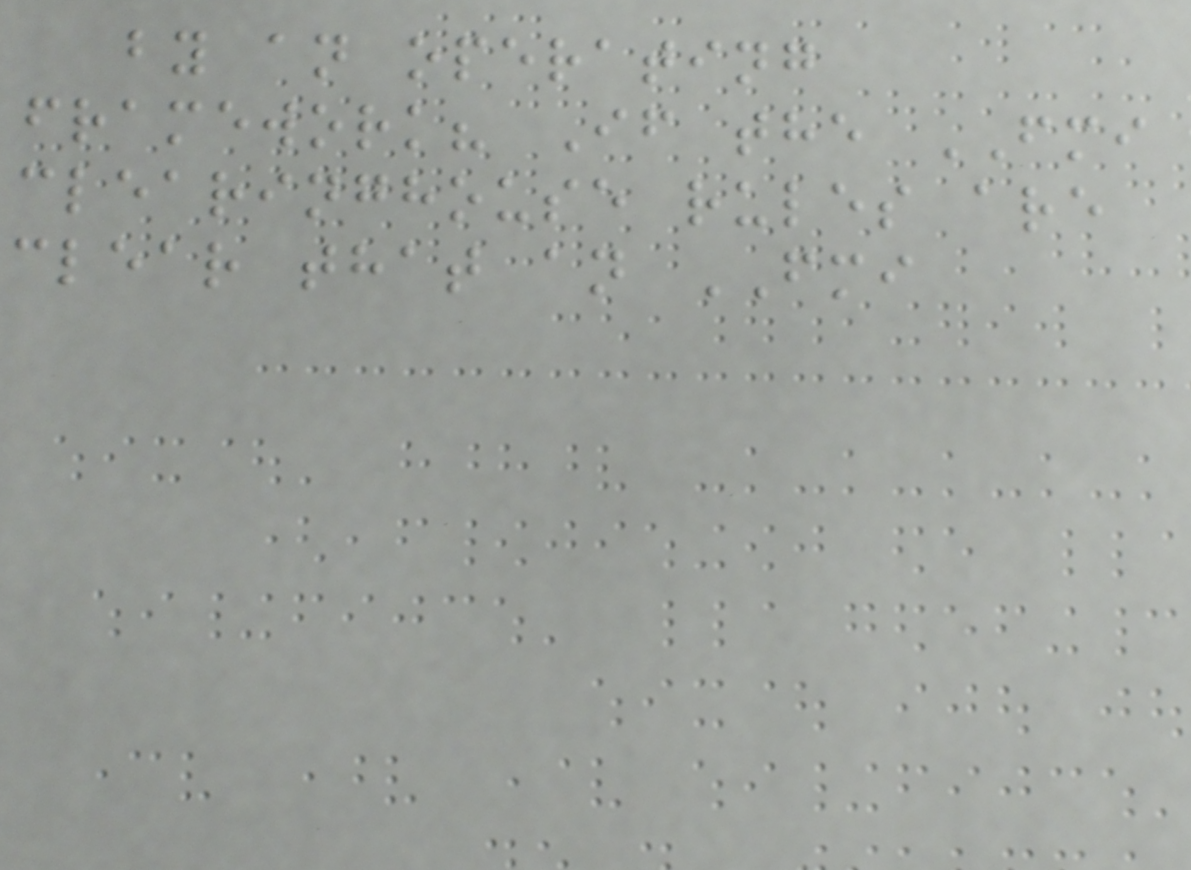by an operating
framework? If the FMI
clearinghouse rules are
clear that an FMI
